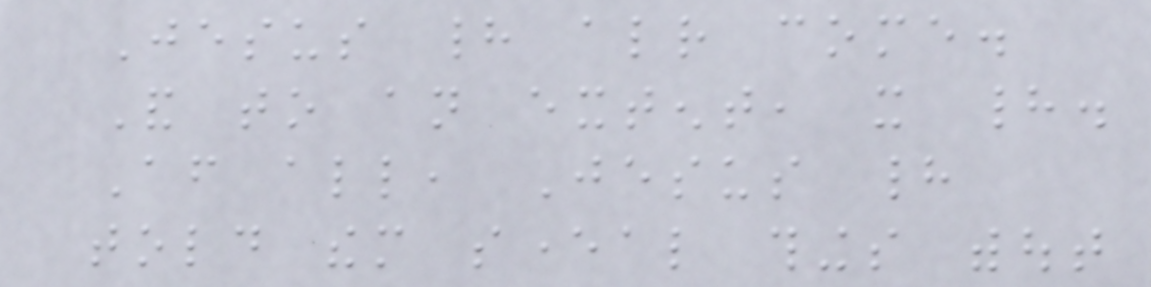Jesus had already come.
And to an extent, it had.
After all, Jesus had
told them several things without
